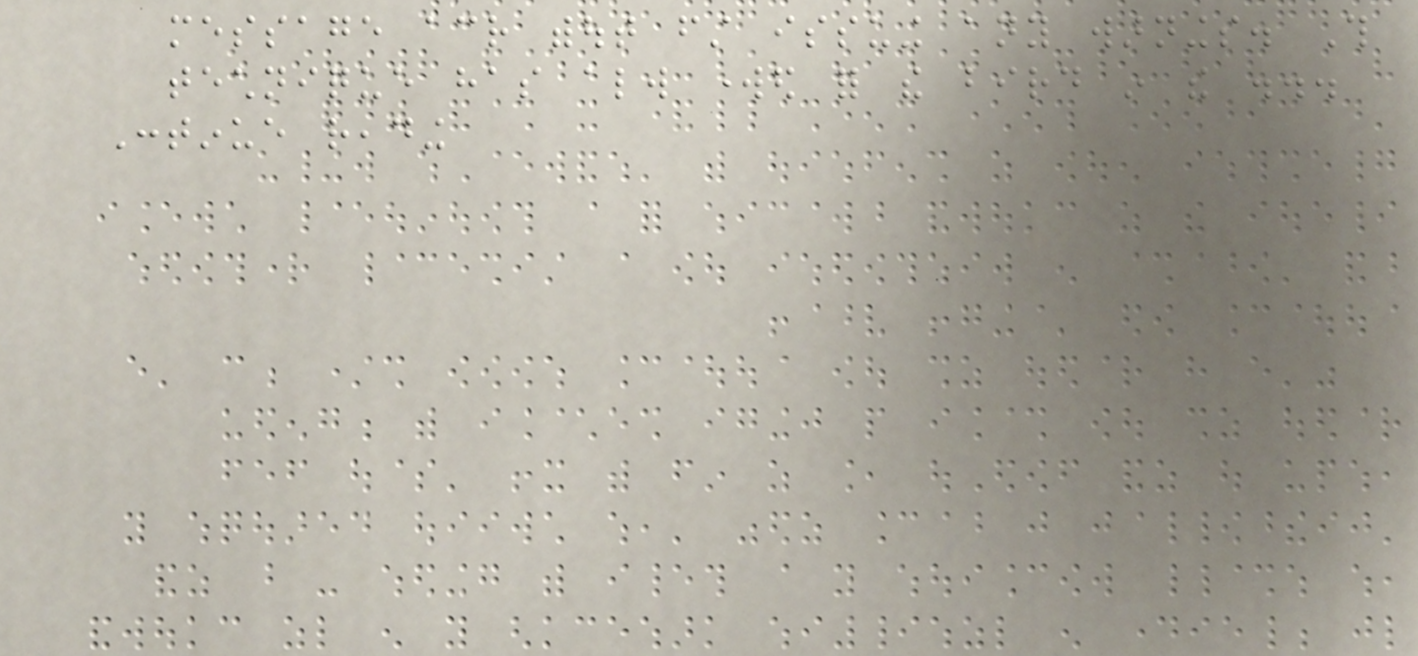message across without first issuing any warnings. This
technique has always worked for the bird in the ...
Continue reading
